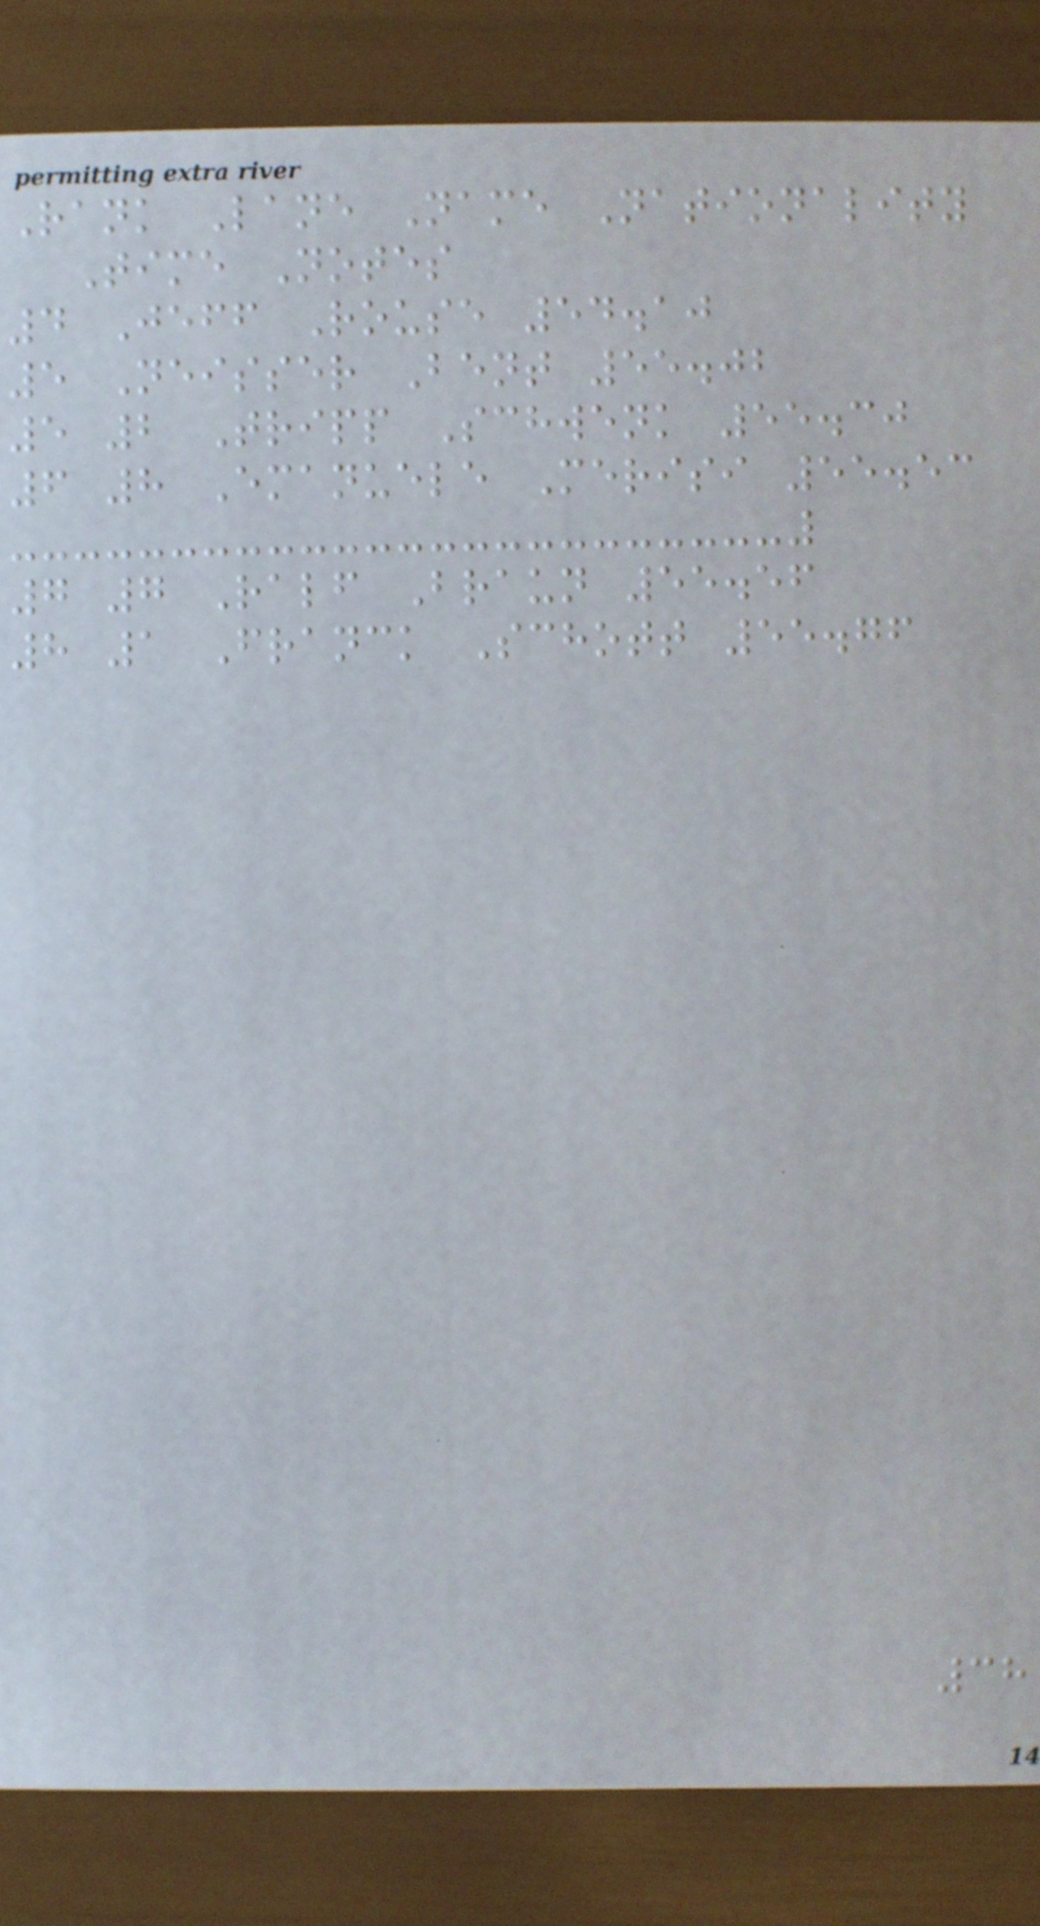Rank Lane Name Nationality
Time Notes
4 Jeff Rouse 54.10
5 Neisser Bent 55.02
5 2 Tripp Schwenk 55.30
6 8 Emanuele Merisi 55.53
7 7 Ralf Braun 55.56
8 1 Franck Schott 55.76
38
